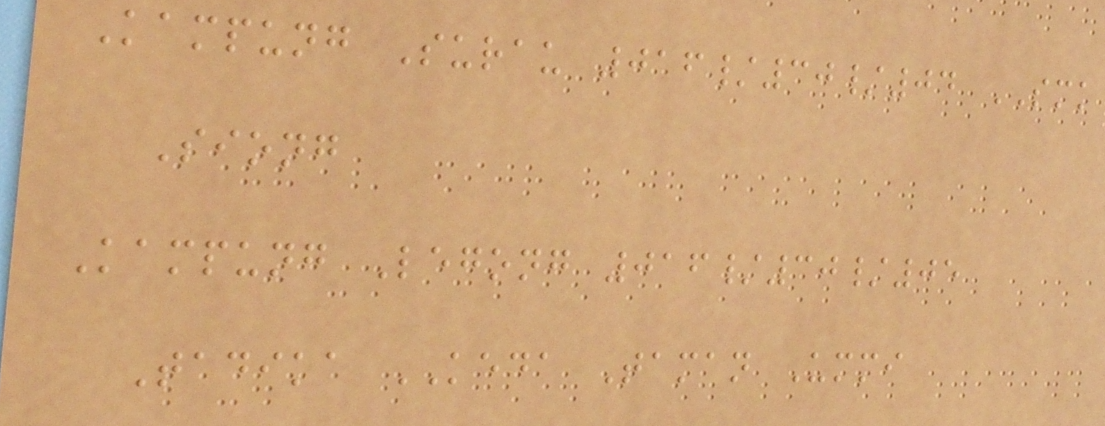Kampung Surau 016/30/04 SMK
Siong
Kampung Legong 016/30/05
Tadika KEDA Taman Ummi
